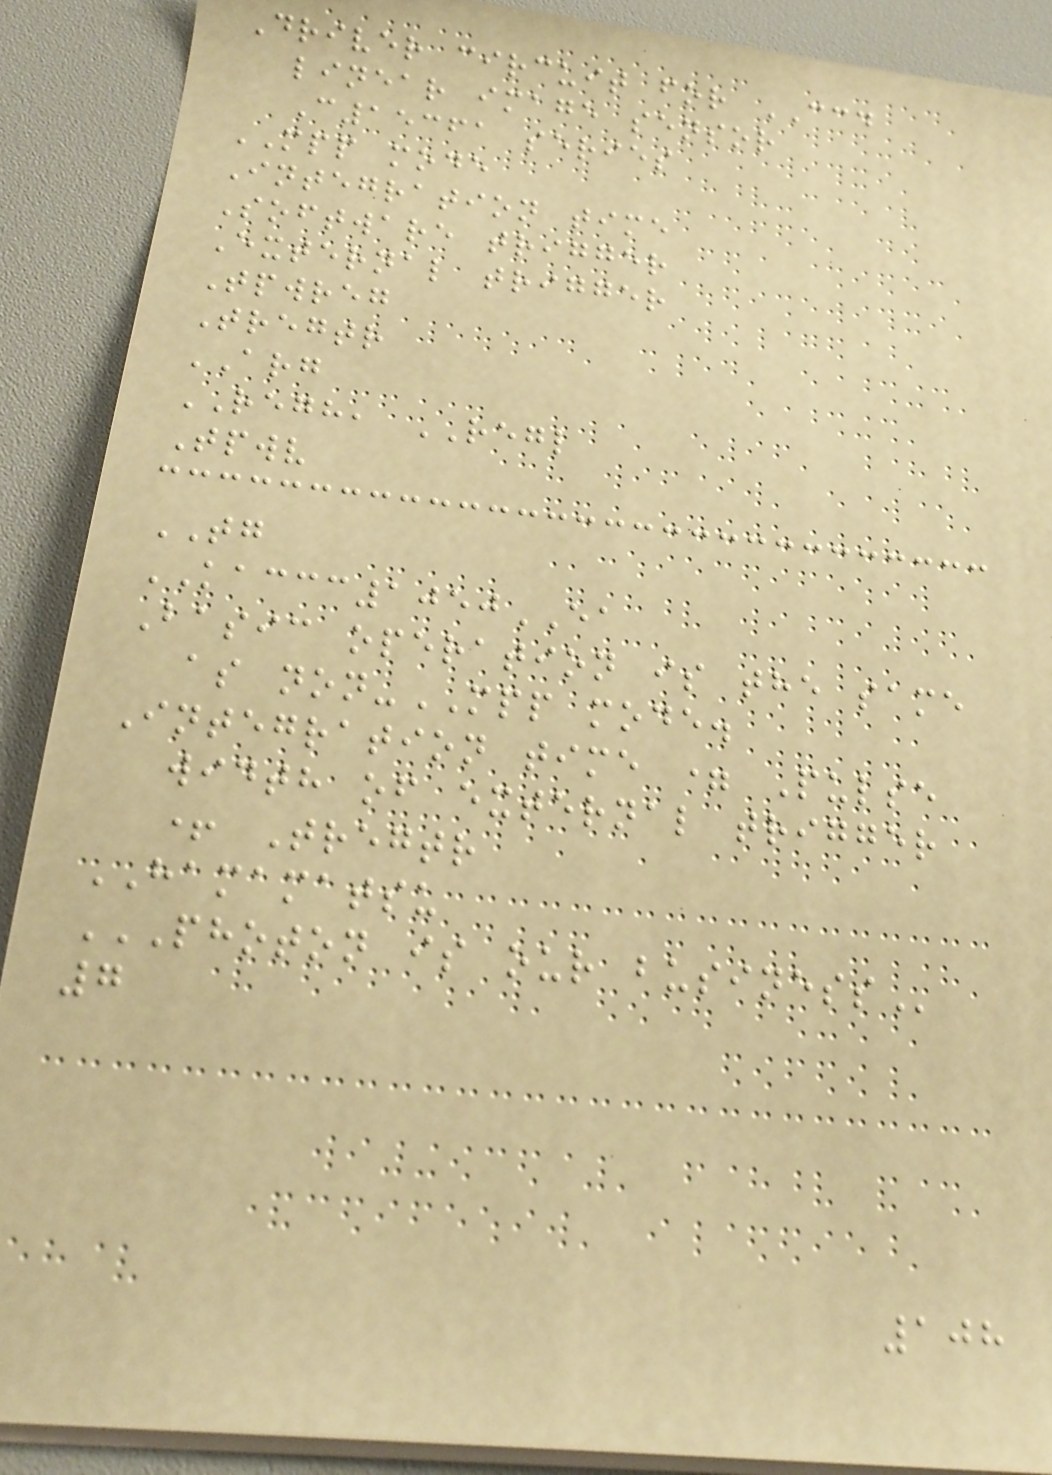Driver circuit for CCD
linear image sensor
C15361 series
MPP mode
Integration time
Software trigger
External trigger
Tpwreg
Tregtr
ARG
REGH, REGL
Tpwv
TG
KACCC1050EA
Basic operation is the same
as non-MPP mode.
Integration time = Pulse
width of external trigger
+ Tregtr
HAMAMATSU
PHOTON IS OUR BUSINESS
7
108
